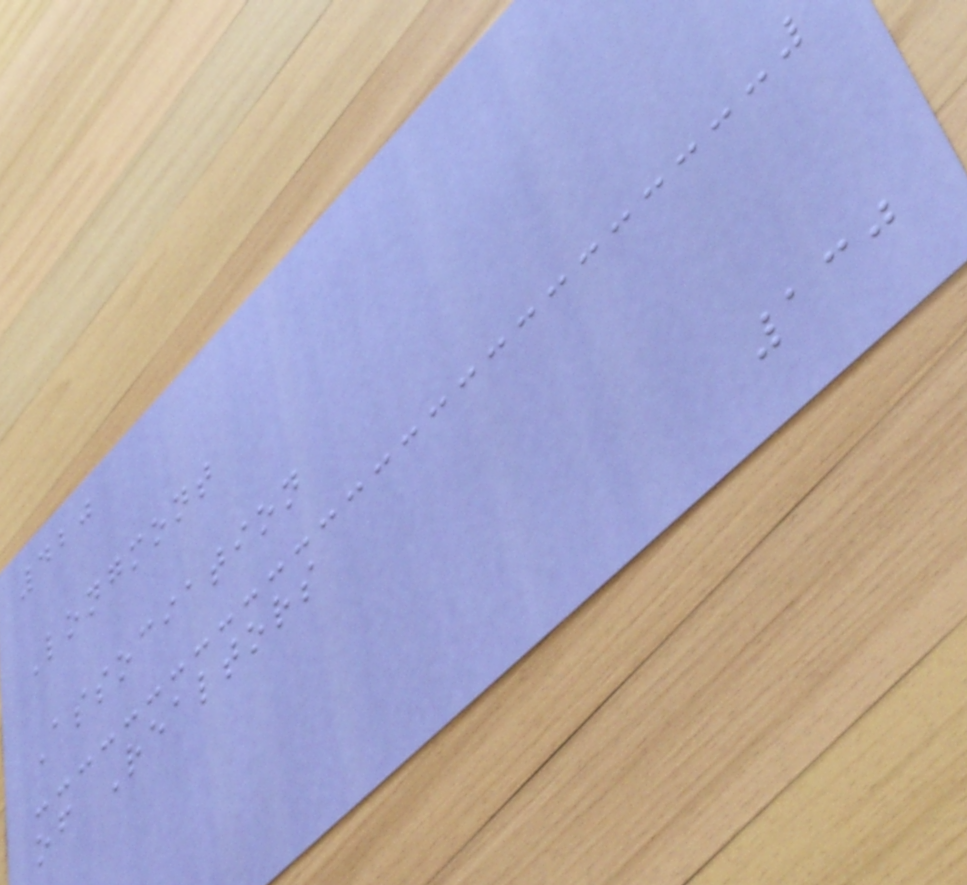420
Longmont
Association
of Realtors
130
